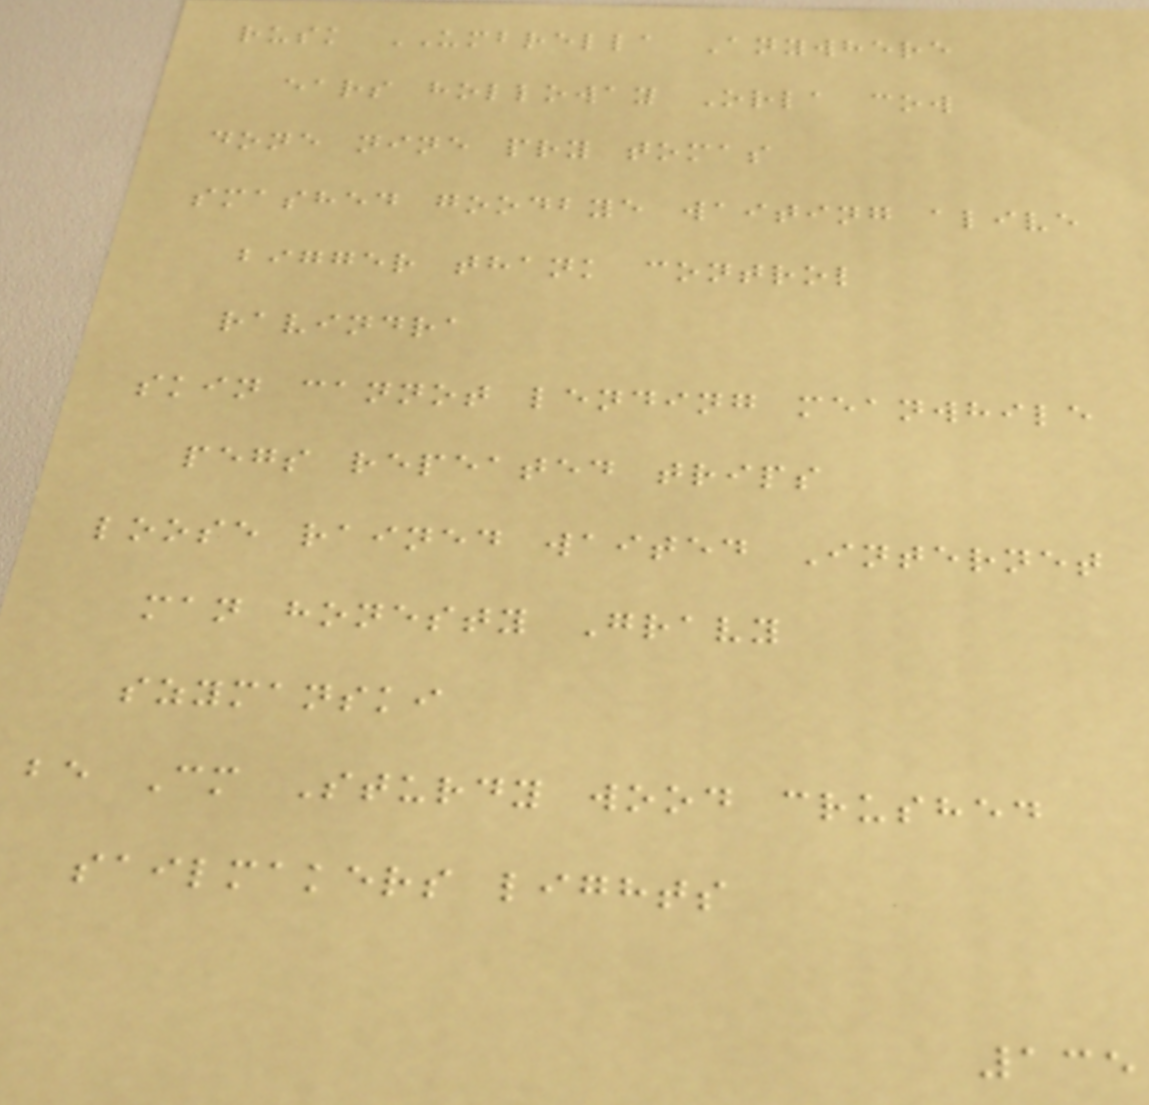rusk UMBRELLA Anywhere
ears holloway Orla cow
done nine pry tomas
smashed goodbye waiting alive
bigger thank control
ravindra
skin cannot lending meanwhile
pegs repeated trips
loose rained waited Internet
man honesty Gravy
szymanski
be Cm Sturdy wood crushed
sailmakers lights
135
